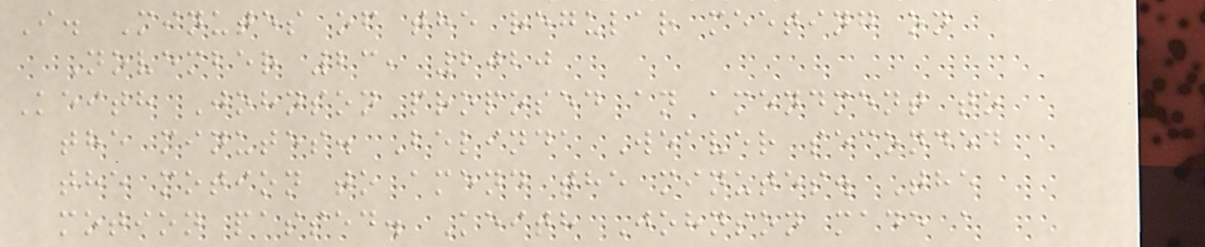I. Minutes of the regular meeting on
November 23, 2020
Keith Johnson proposed an amendment to
the minutes. Belinda Weaver seconded
the motion to amend the minutes. The
motion passed. Keith Johnson made a
